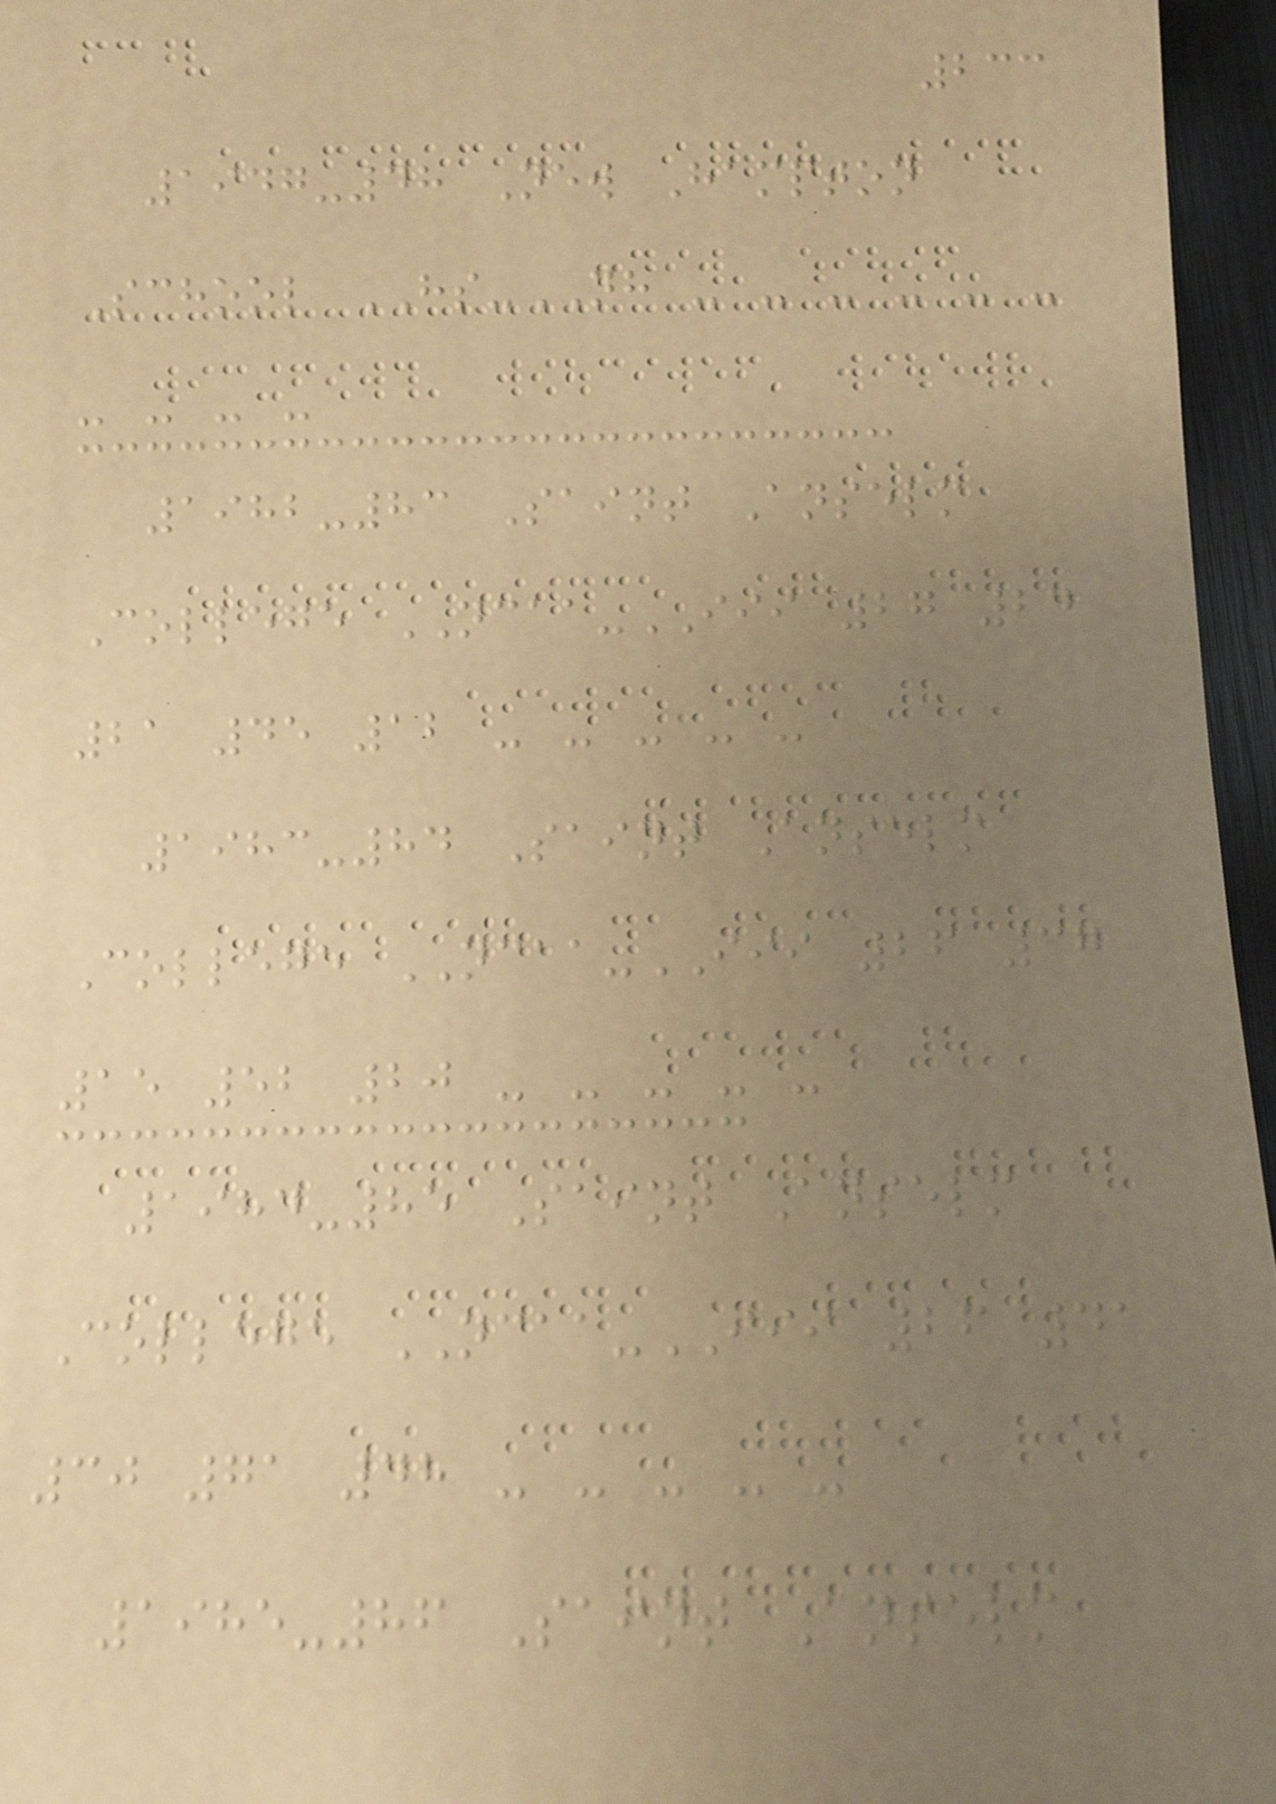233
1947-48 New Hampton
School HS-NH - - - - - -
- - - -
1982-83 Saint Anselm
College NCAA-III 27 24
21 45 12 - - - - -
1983-84 Saint Anselm
College NCAA-III 26 37
15 52 20 - - - - -
1984-85 Saint Anselm
College NCAA-III 26 41
30 71 48 - - - - -
1985-86 Saint Anselm
